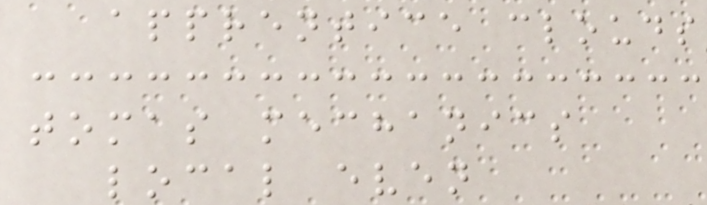apprentice clouds
tomas mechanics
local even
